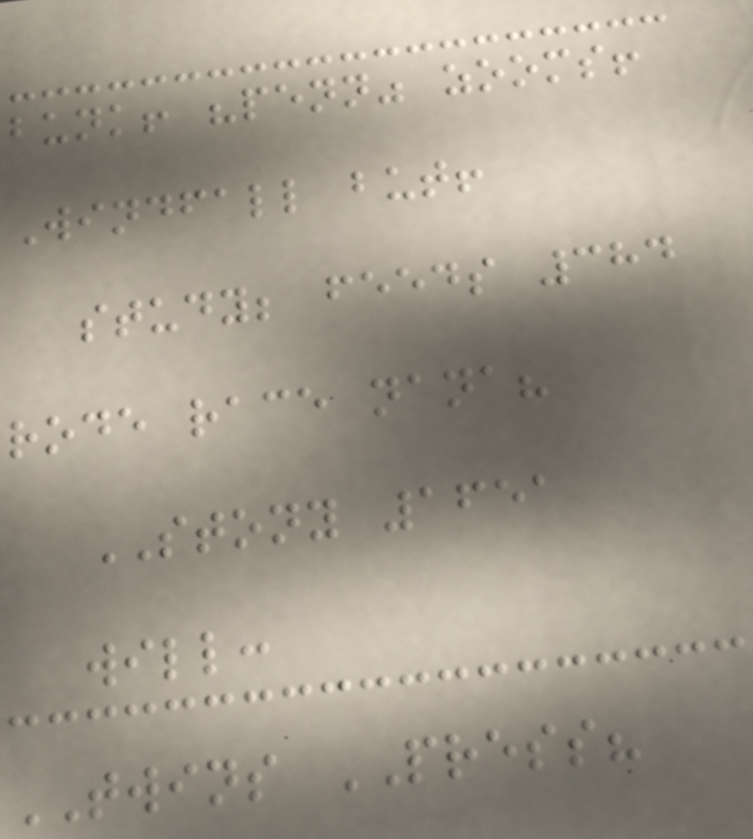bunk! "penn" zooms!
Windfall but!
study; feeds 384
rode race nana?
STONY 1651
will:
TWINS PRESS?
